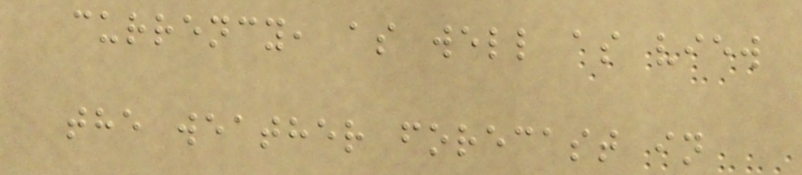currency, as well as view
the weather forecast in
